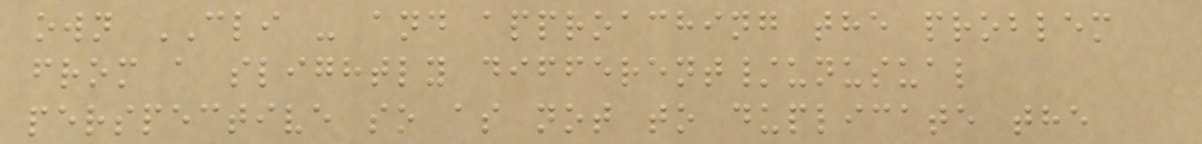own CLI - and approaching the problem
from a slightly different/unusual
perspective so as not to duplicate the
